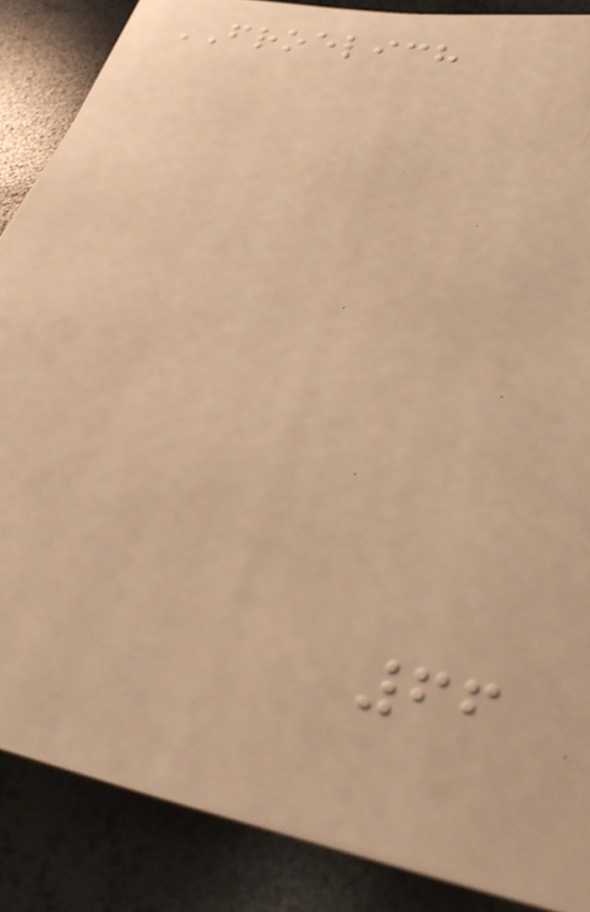FROELICH
66
